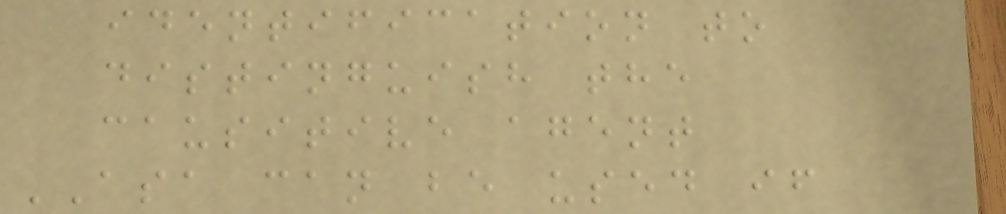identification to
distinguish the
causitive agent
ASA can be used if
